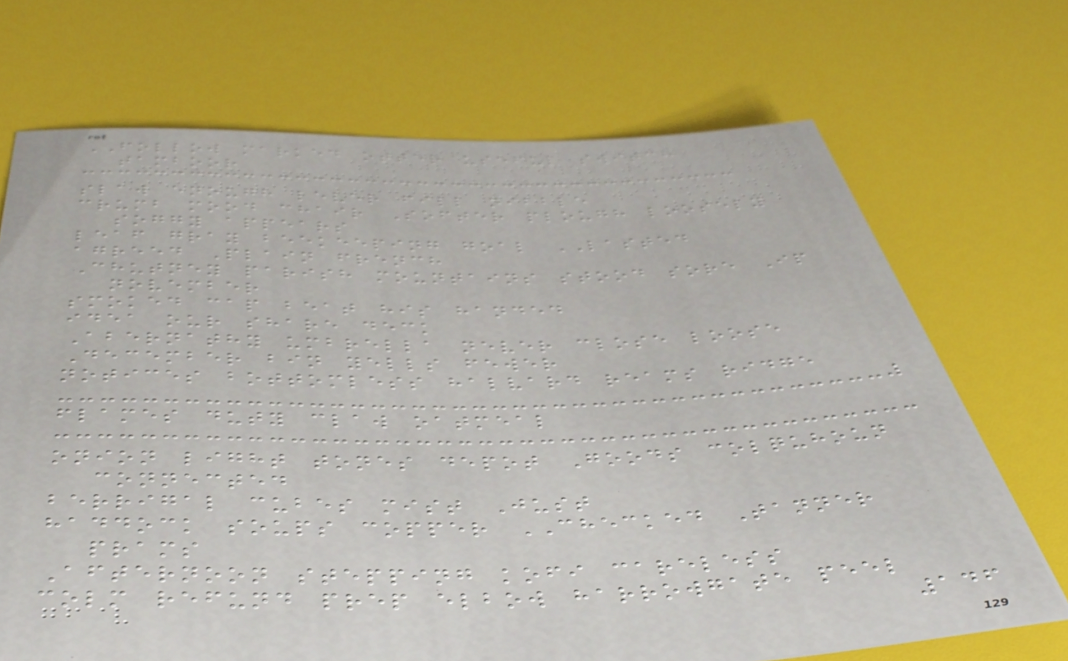FOLLOW marked otter useful switch
tamboor
slaw enough lever fill nibble
crumb mood chair Softer plough loosely
soggy appears
leaf gray beekeeping goal LASTED
agreed Plain french
Chutney parish mountains stood sore Ip
november
smoked cap beat his handed
idea our share deck
Abernathy umbrella never close loose
December bin yells fewer
notices bottomless halvard reams ridge
flames duty claw oatmeal
onion light tones depot Goods colquhoun
connected
berrigal cubes mist Just
haddock soups copper CHECKED Tanner
prams
Afternoon stepping kofi careless
colm refund prep elbow harrowgate peel
146
